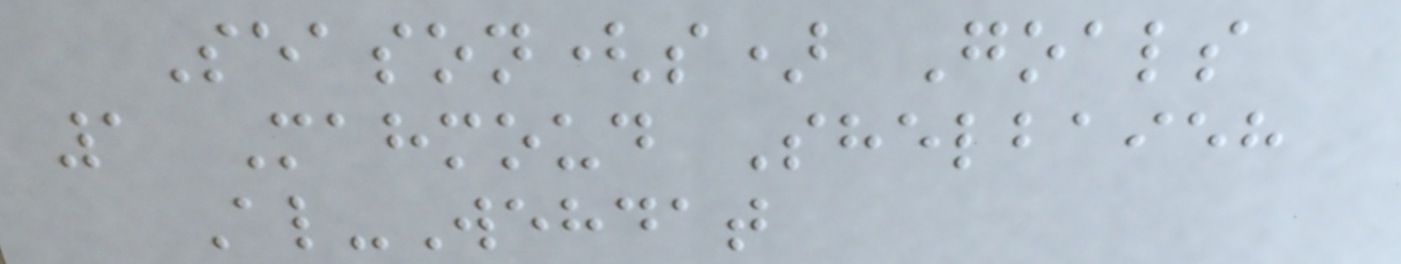Season(s) Goals
1 Mahmoud Shelbaieh
Al-Wehdat
